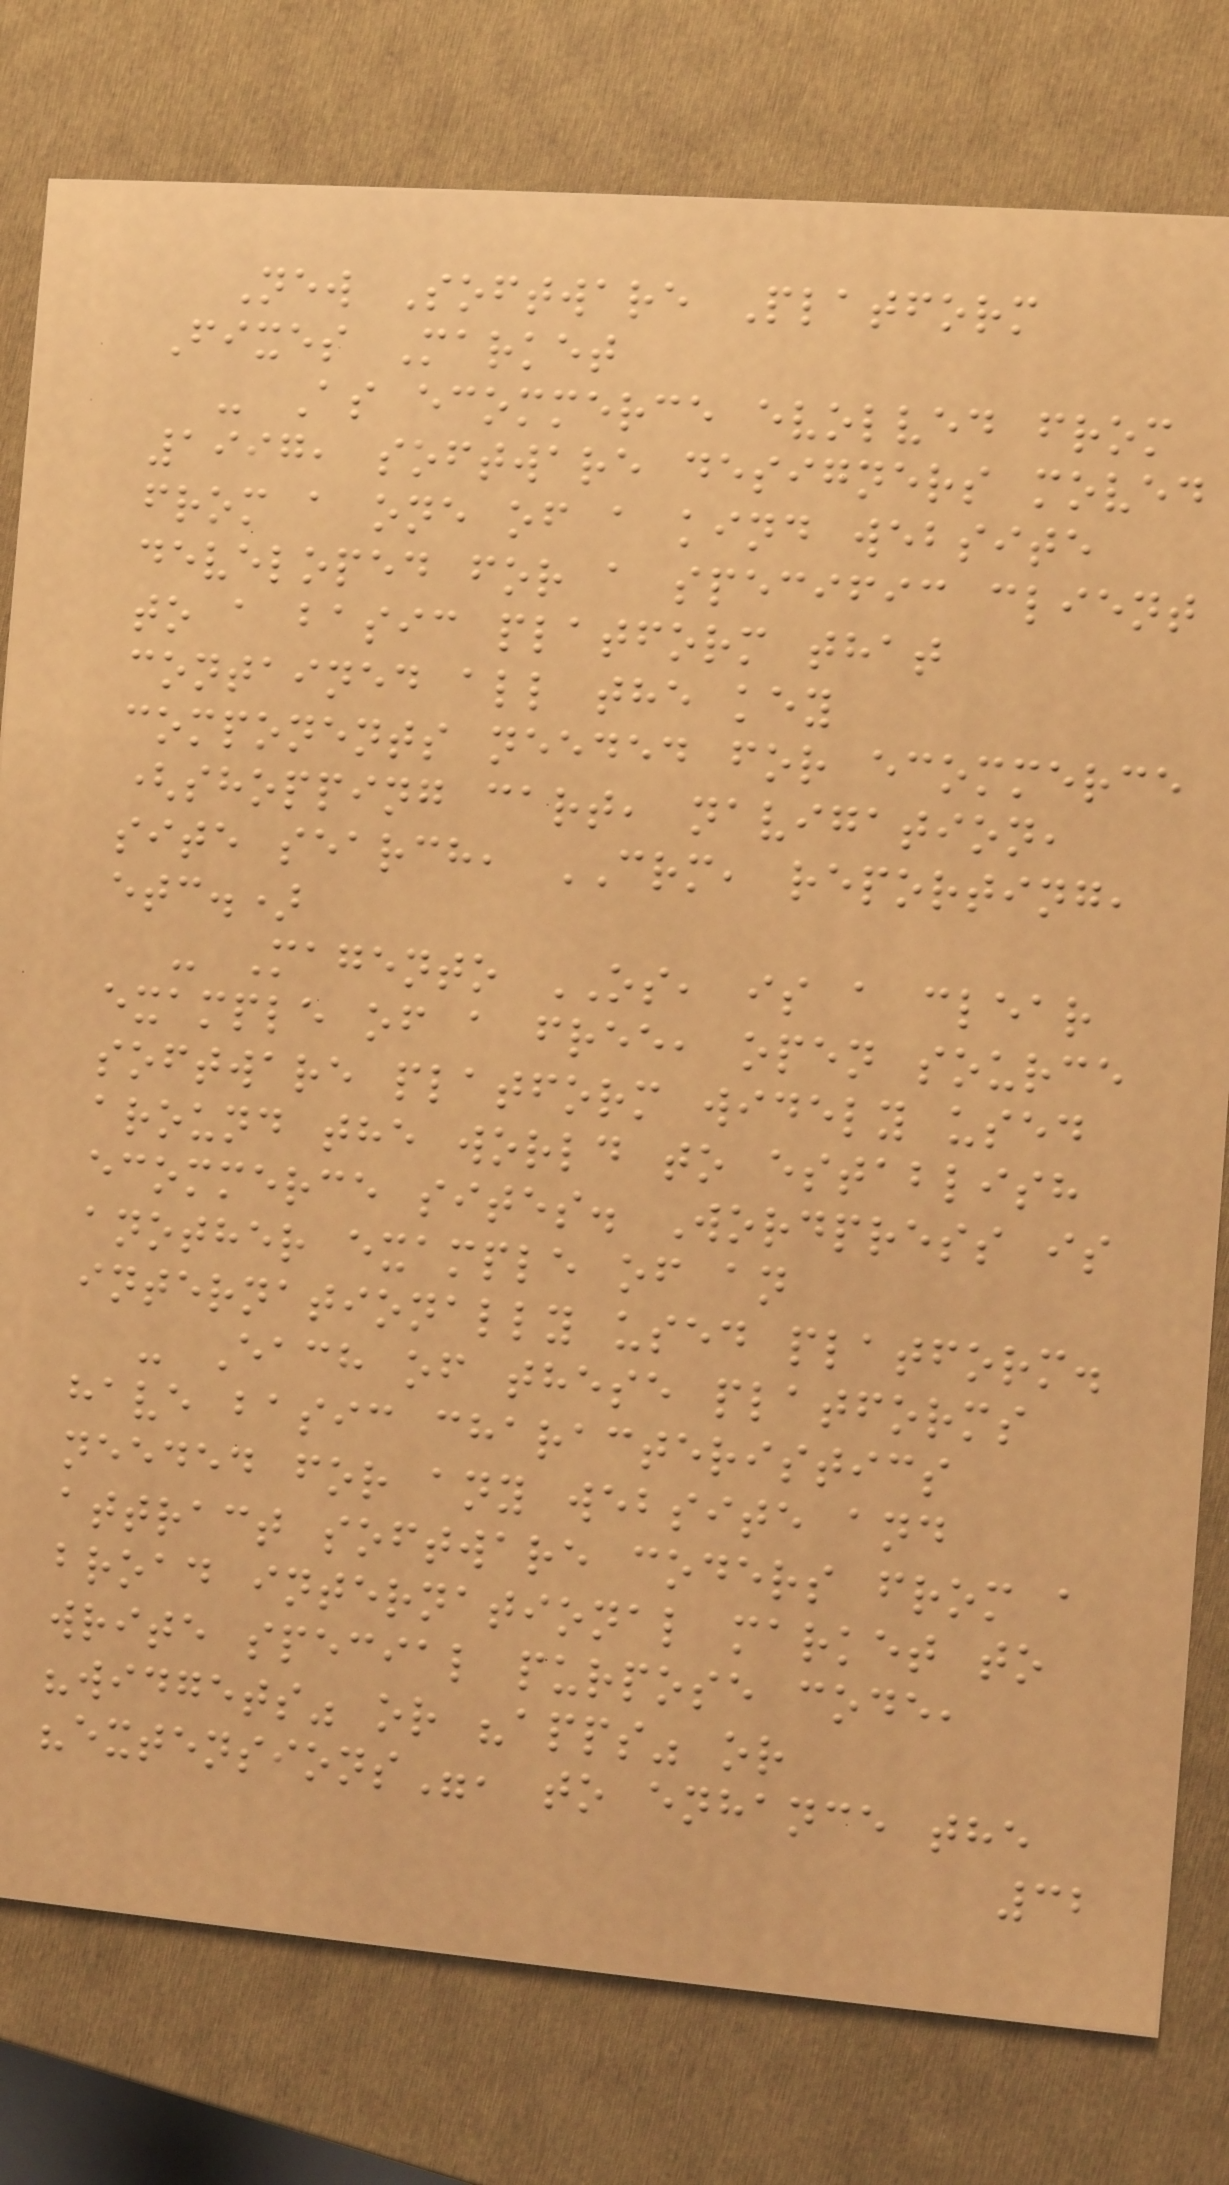New Software Platform
Fixes Market
- As ecommerce evolved from
1997, software designers moved
from a one of a kind website
developed for a specific client
to a basic platform that
contained all the key
components needed for ecommerce
(shopping cart, navigation,
site search, CRM, reporting,
etc.)
- Magento OS, is a clear
example of a free, open source
software platform widely used
around the world to establish
ecommerce sites. Wordpress is
another example of an
internationally used platform.
- Each of these platforms
have basic characteristics
needed for any website and
attract software coders from a
broad international market to
write special purpose code,
"widgets" or "apps" or
"extensions", to enhance the
32
